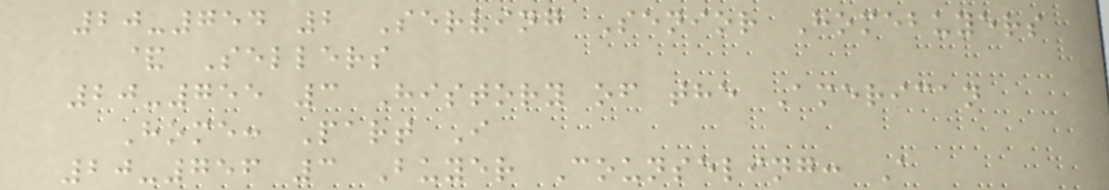20-754 2 Serving Senior Homebuyers
& Sellers
20-755 3 History of the American
Home: Part I
20-756 3 Buyer Counseling: A
